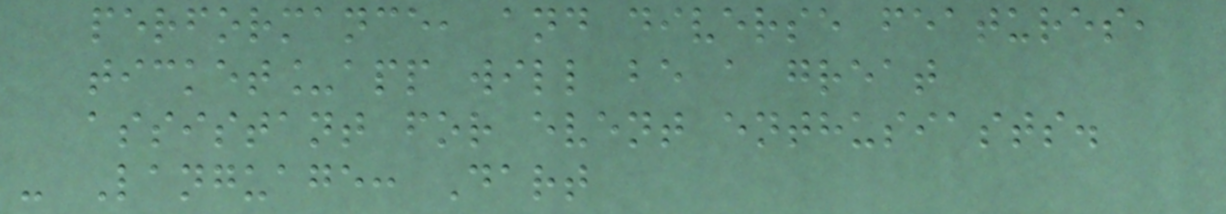performance, and diverse features,
ticket_app will be a great
assistant for event enthusiasts.
- Language: Dart
